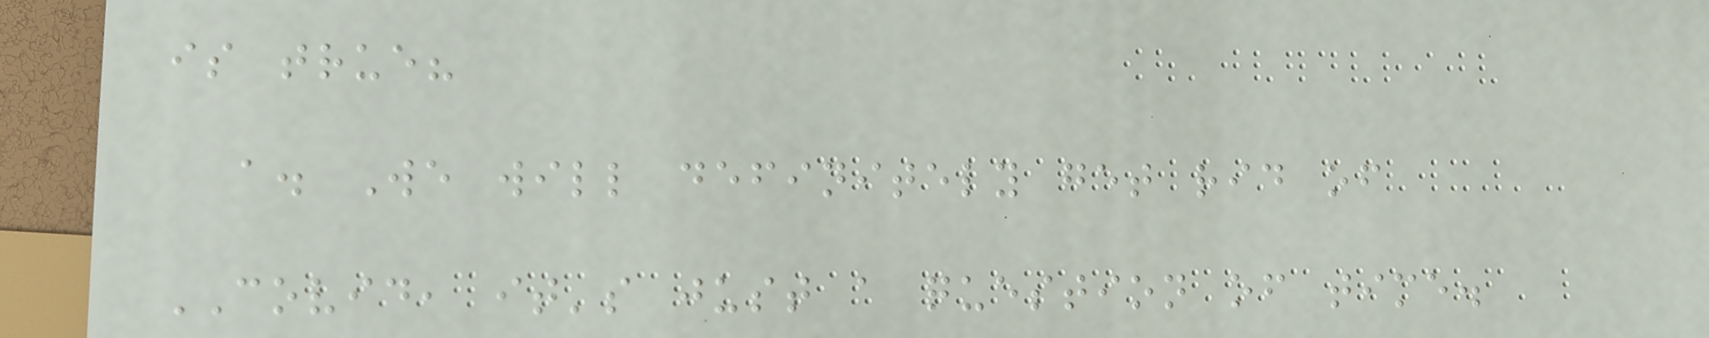is true?
a. We will definitely get rid of
COVID, it's just a question of time.
